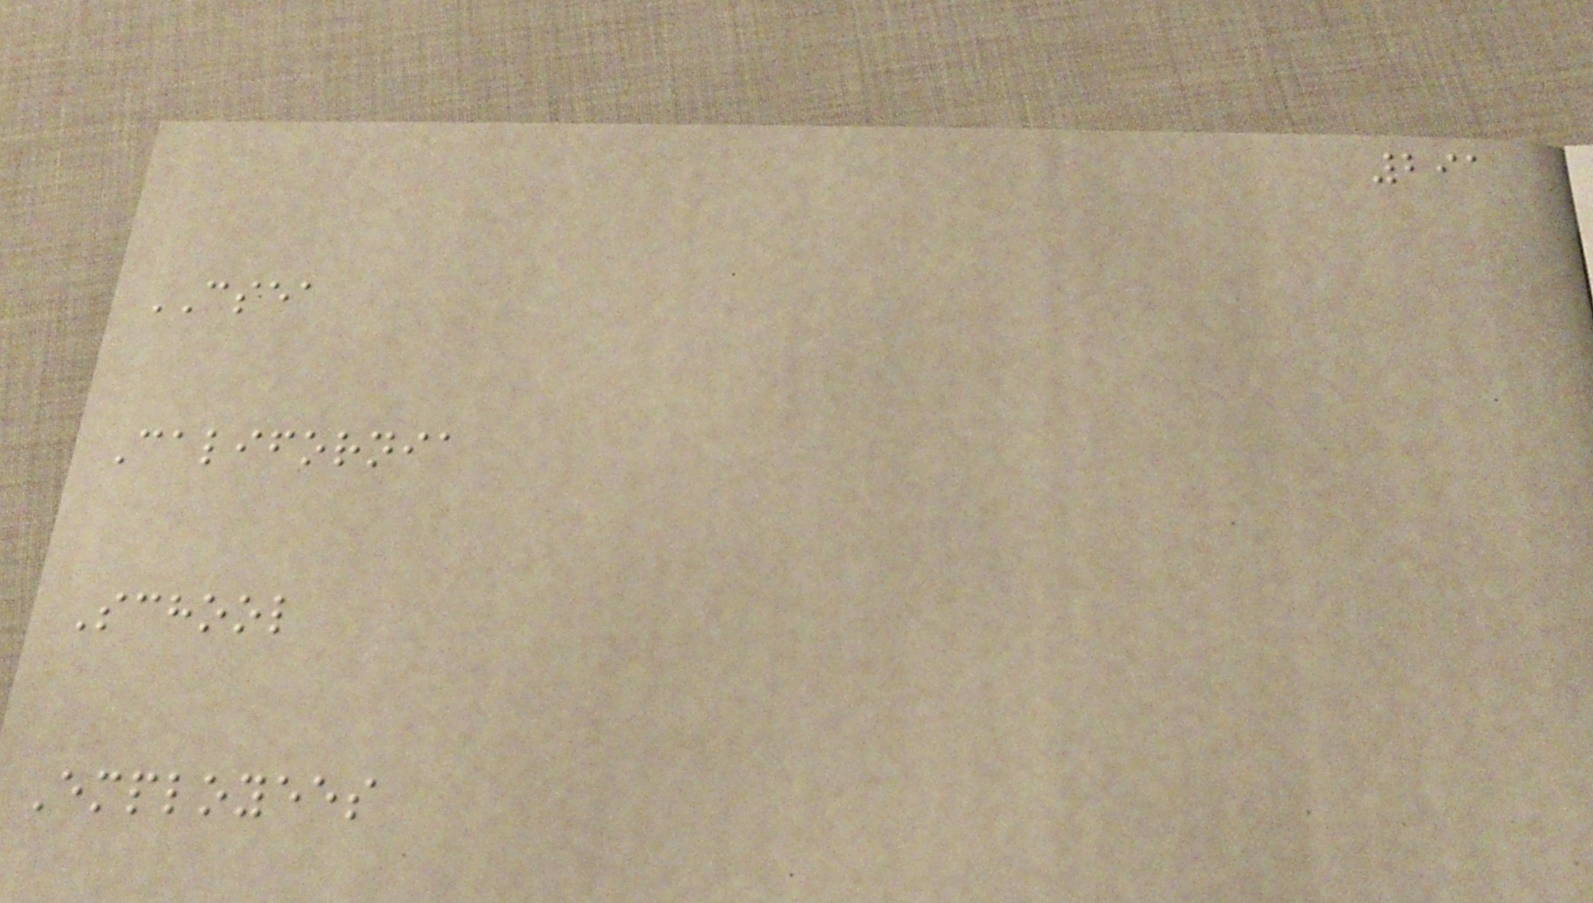291
CSEA
California
School
Employees
